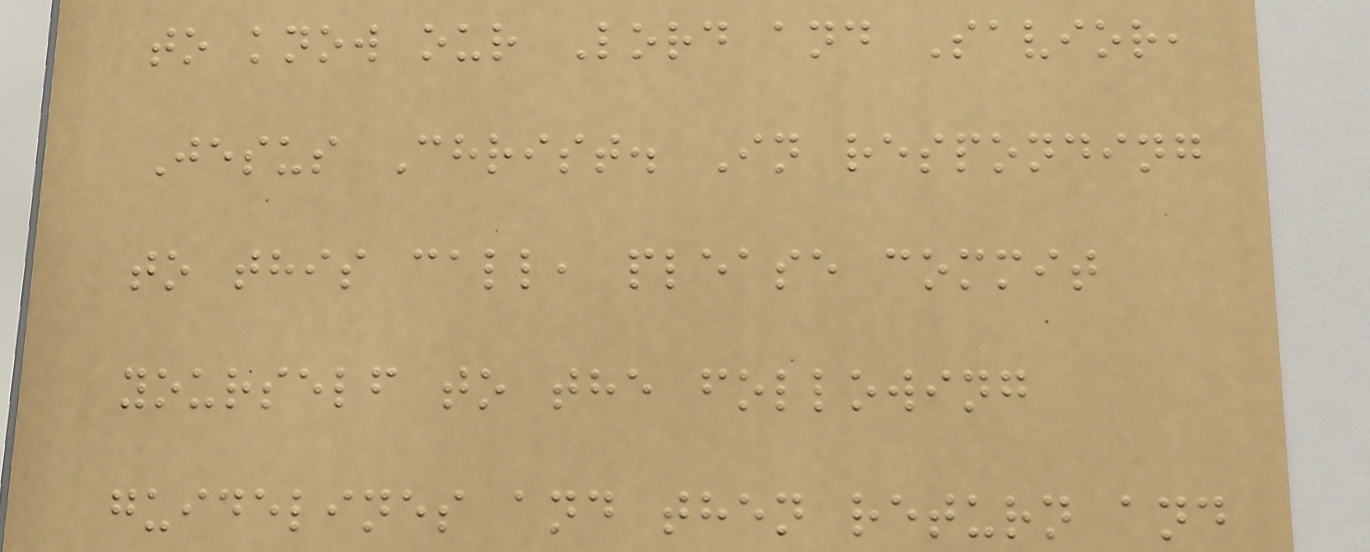to know our Lord and Savior,
Jesus Christ. In responding
to this call, please commit
yourself to the following
guidelines and then return and
